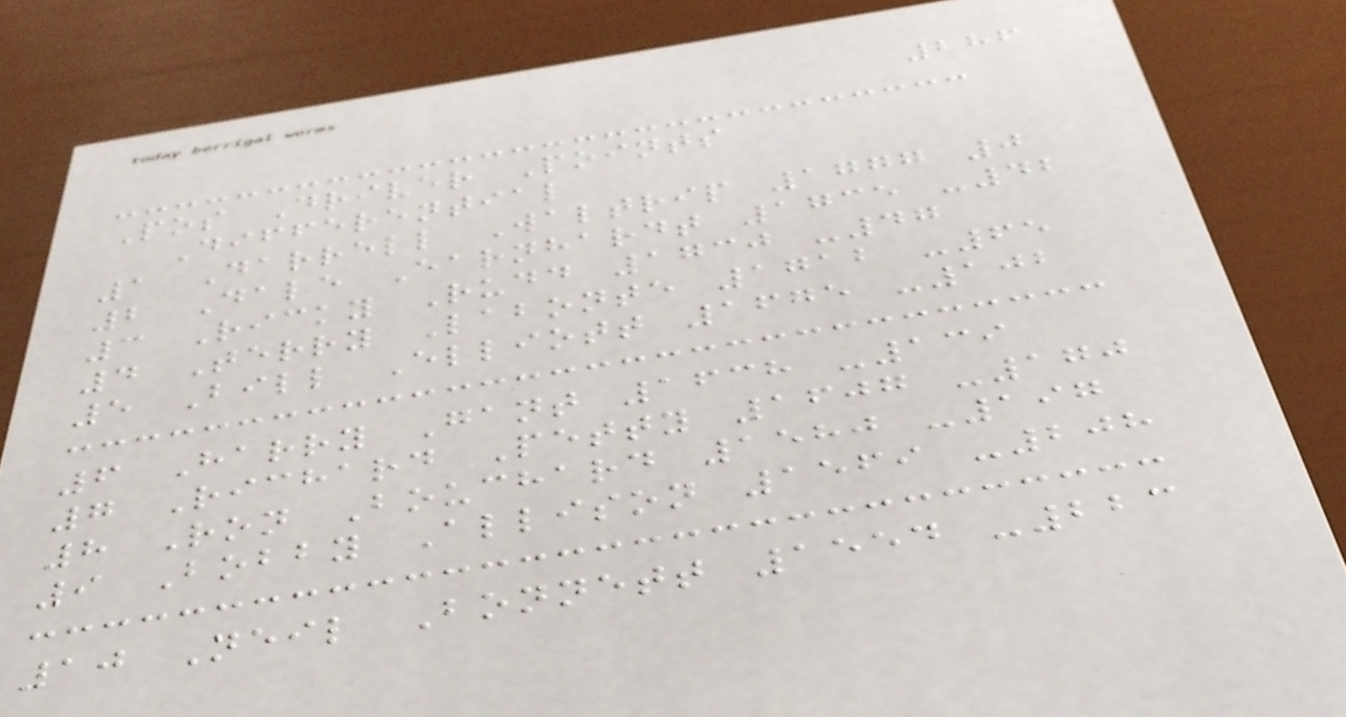286
Pos Driver Points
Differential
1 Darrell Waltrip 1777 0
2 Dale Earnhardt 1735 -42
3 Ricky Rudd 1730 -47
4 Terry Labonte 1712 -65
5 Bill Elliott 1675 -102
6 Harry Gant 1638 -139
7 Richard Petty 1607 -170
8 Ron Bouchard 1580 -197
9 Bobby Allison 1569 -208
10 Neil Bonnett 1554 -223
